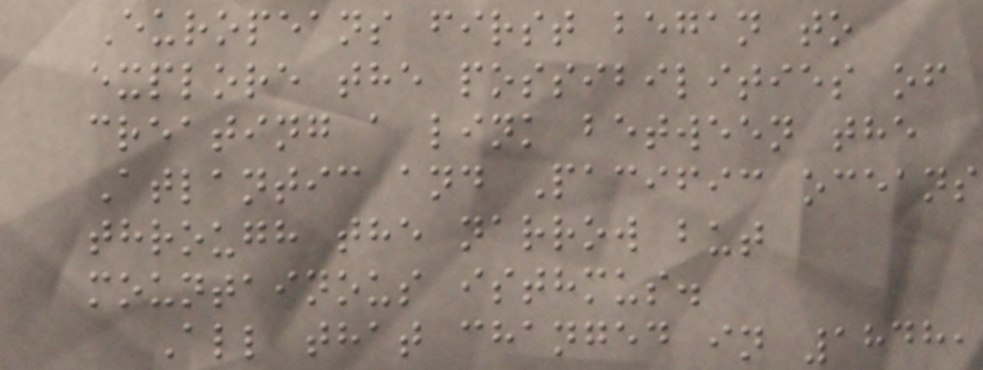Europeans first began to
explore the possibilities of
creating a link between the
Atlantic and Pacific oceans
through the narrow but
mountainous isthmus.
All that changed in 1848,
